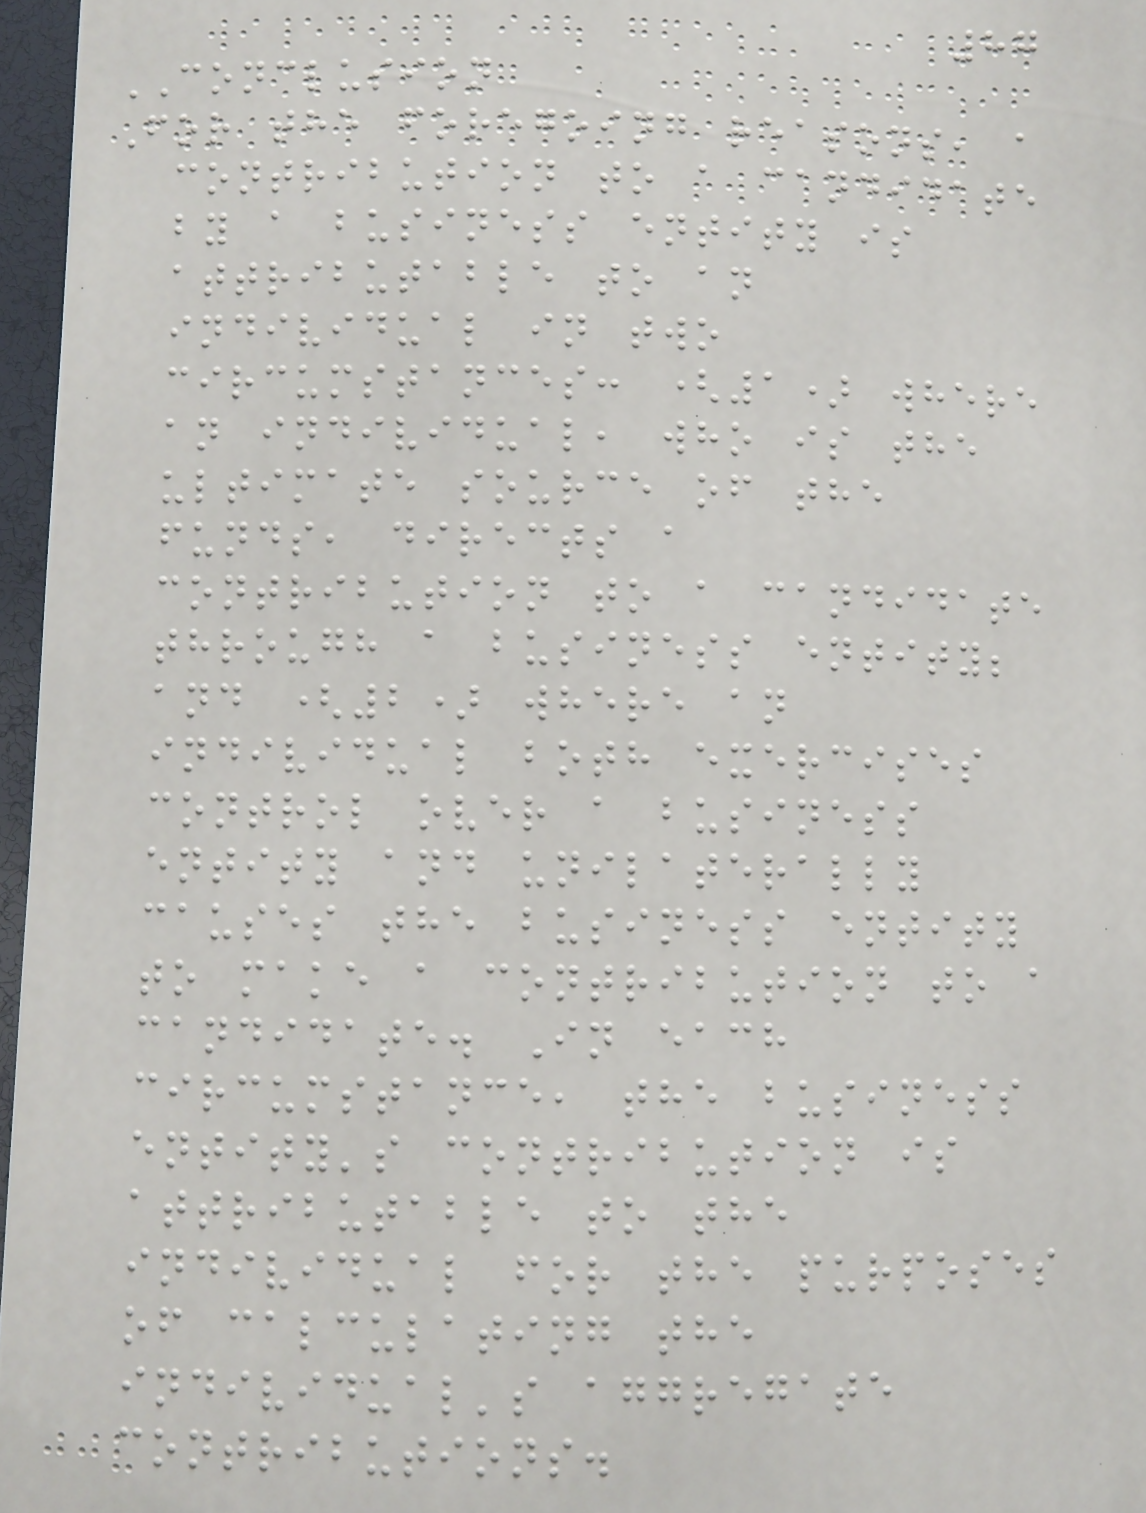87
CONCLUSION
For the foregoing reasons, a
contribution to a candidate
by a business entity is
attributable to an
individual in two
circumstances: (1) where
an individual, who is the
ultimate source of the
funds, directs a
contribution to a candidate
through a business entity;
and (2) where an
individual both exercises
control over a business
entity and unilaterally
causes the business entity
to make a contribution to a
candidate. In each
circumstance, the business
entity's contribution is
attributable to the
individual for the purposes
of calculating the
individual's aggregate
contributions.
